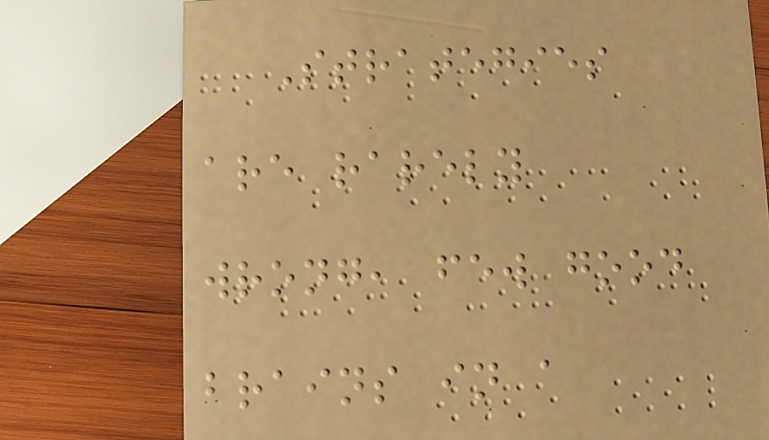Strategies
are rarely
wrong, few good
brains in a
